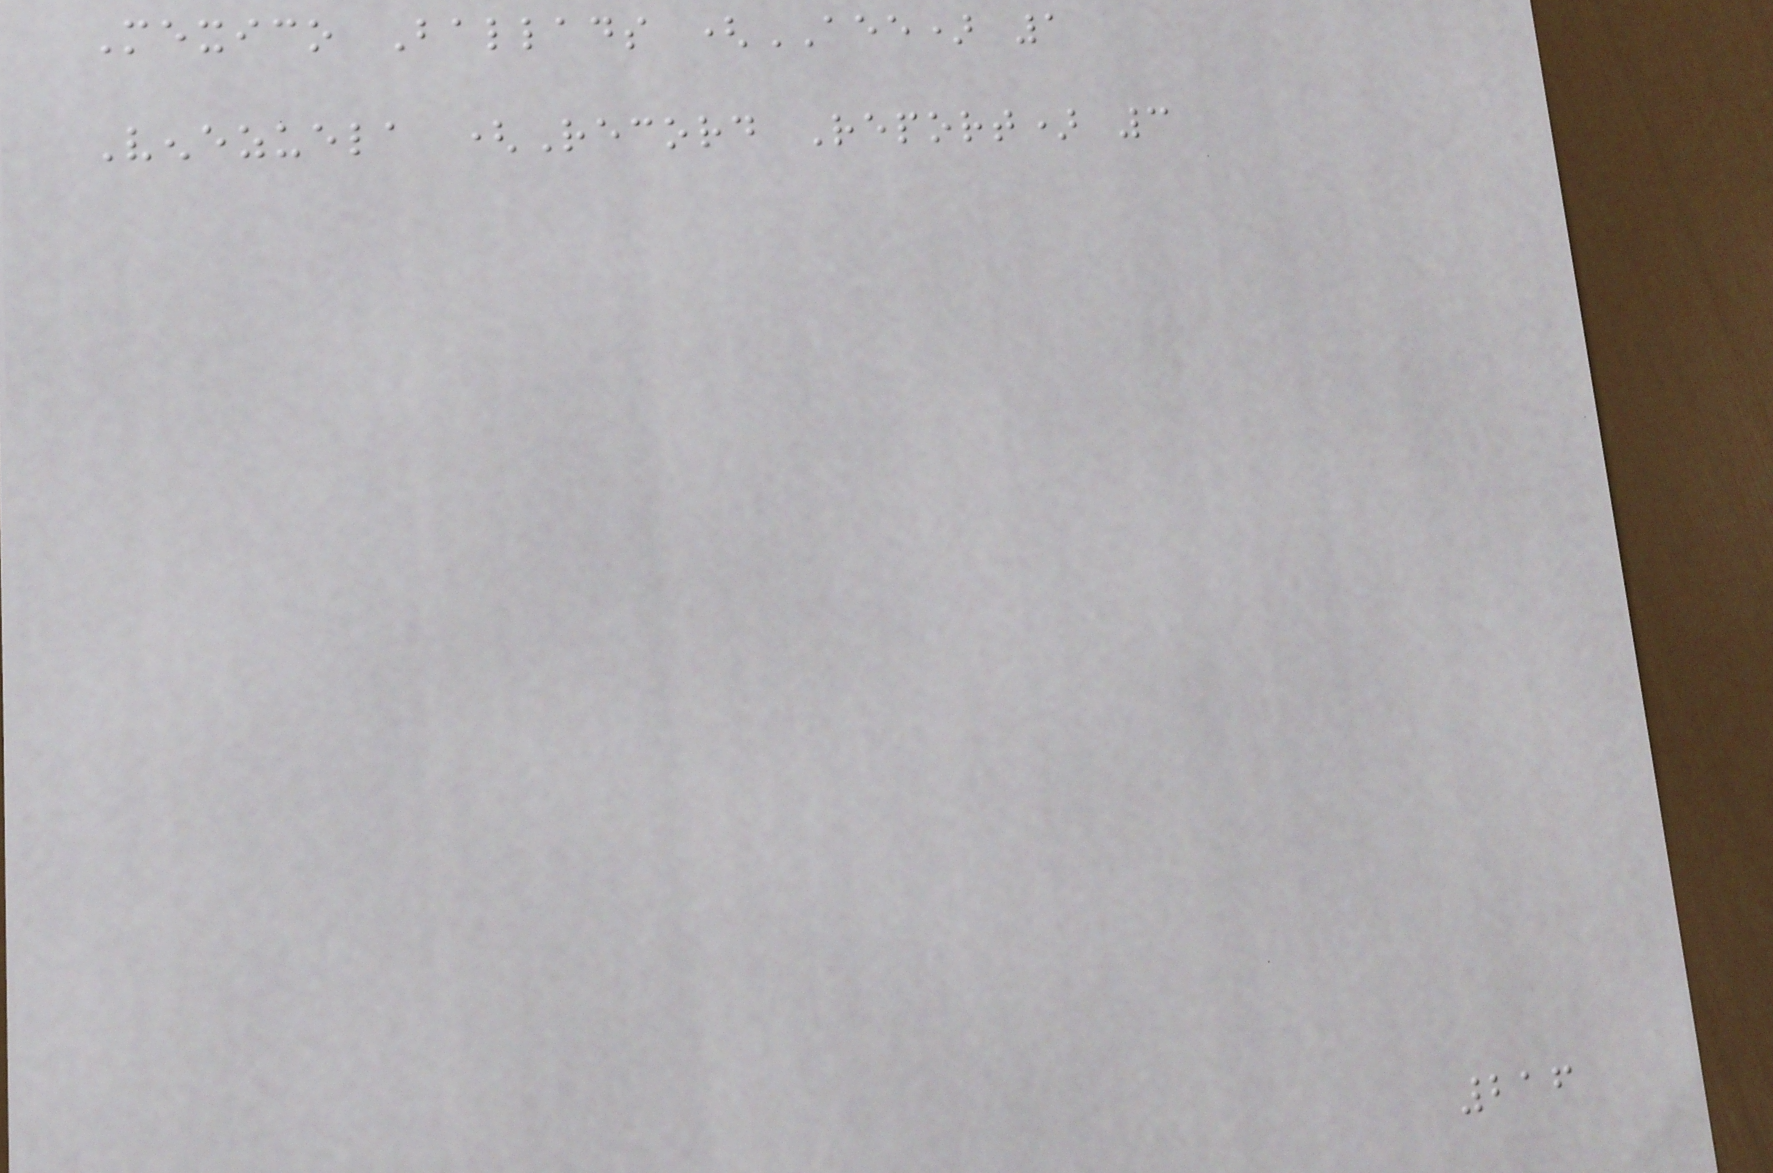Mexico Ballads (AEE) 1
Venezuela (Record Report) 3
216
